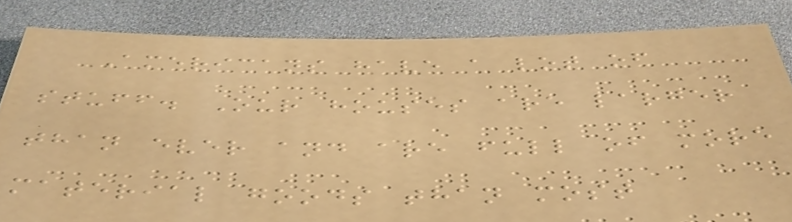Americans have a lot of
stuff. Our houses are larger
than ever and are full of more
material goods than most
